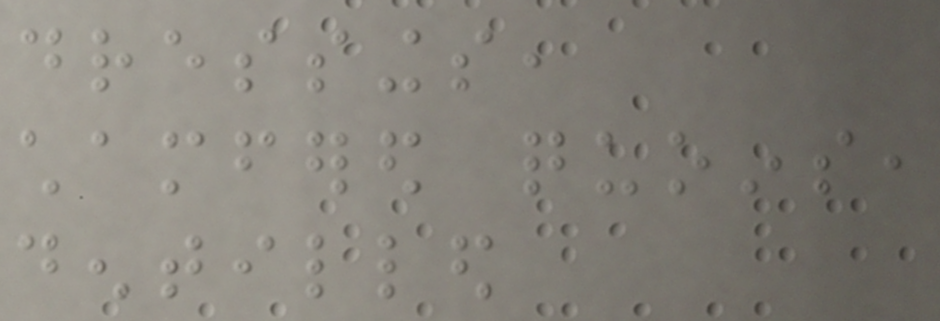dressings,
chamfered quoins,
dentilled
